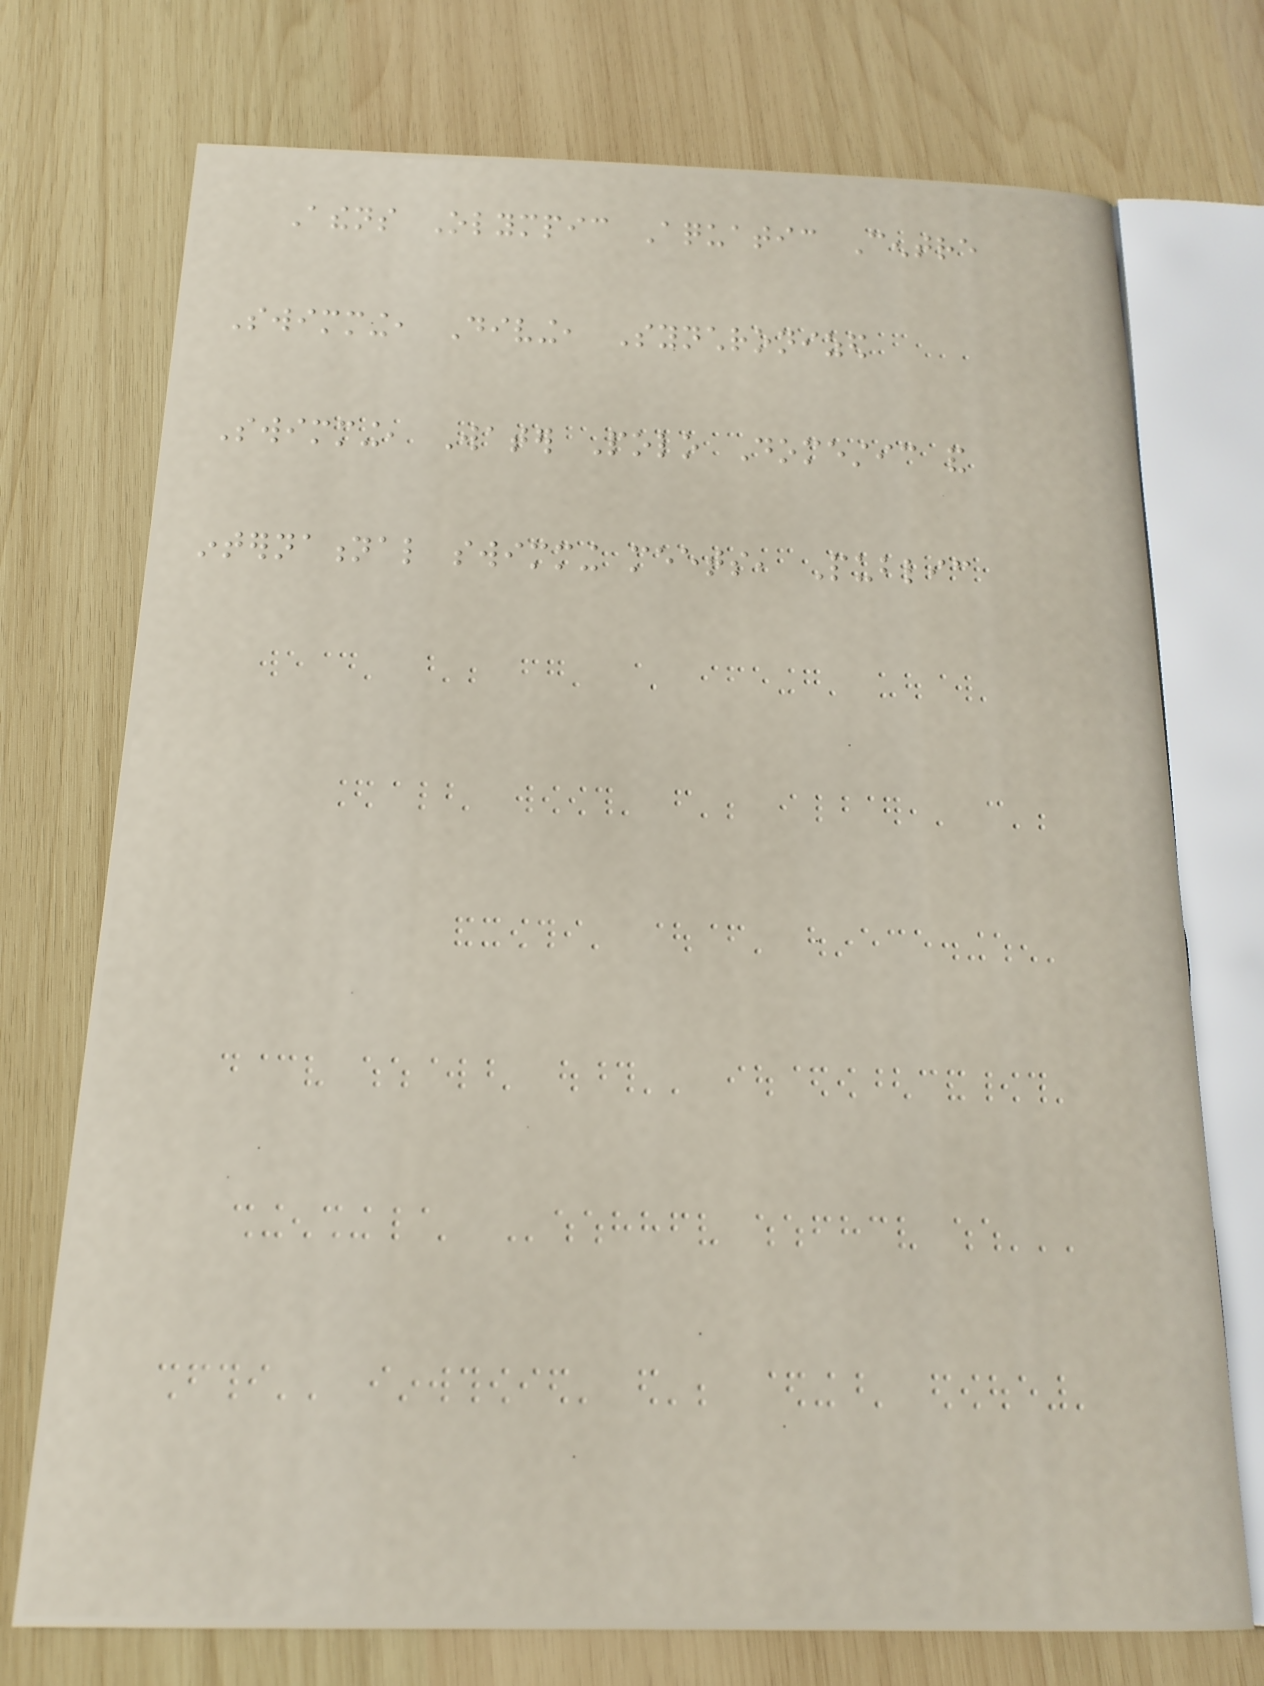Athens Olympic Aquatic Centre
Swimming, Diving, Synchronized
Swimming, Water Polo Domestic and
international swimming meets, Public
